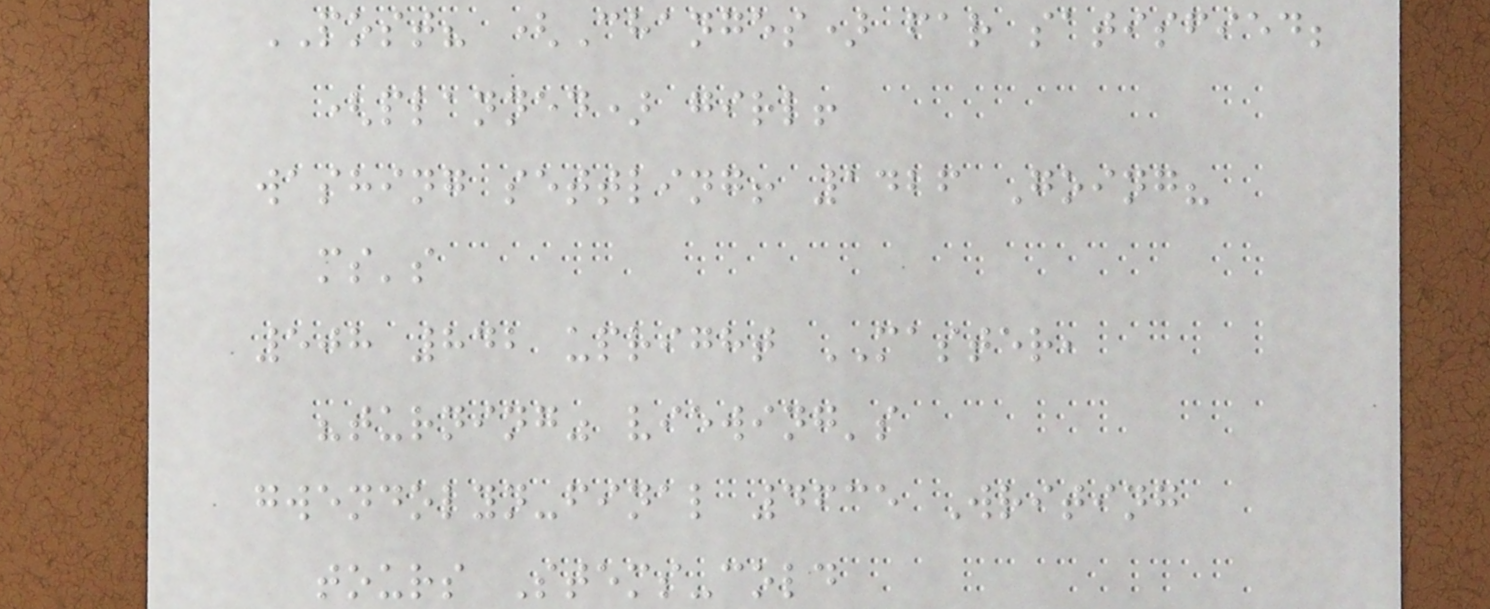POST? (Changes) far satisfied;
(planned) girl!
washing settling! 1426 Going?
ms's
508 842 upright MASTER,
"turning" viewing's
gwendolyn-final 4635 Writing
tours Stems-cold
